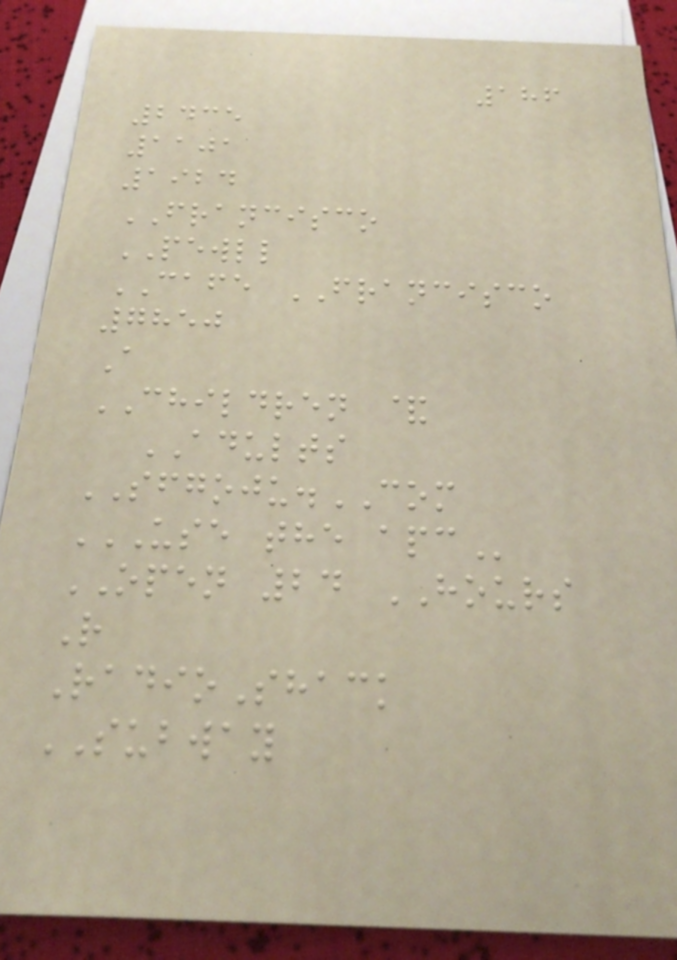186
2435
1101
1924
FRANCISCO
PEWLL
CAFE FRANCISCO
7850
A
CHILDREN &
ADULTS
SFGOJU.COM
USE THE APC
OPEN 24 HOURS
R
RadioShack
SUBWAY
